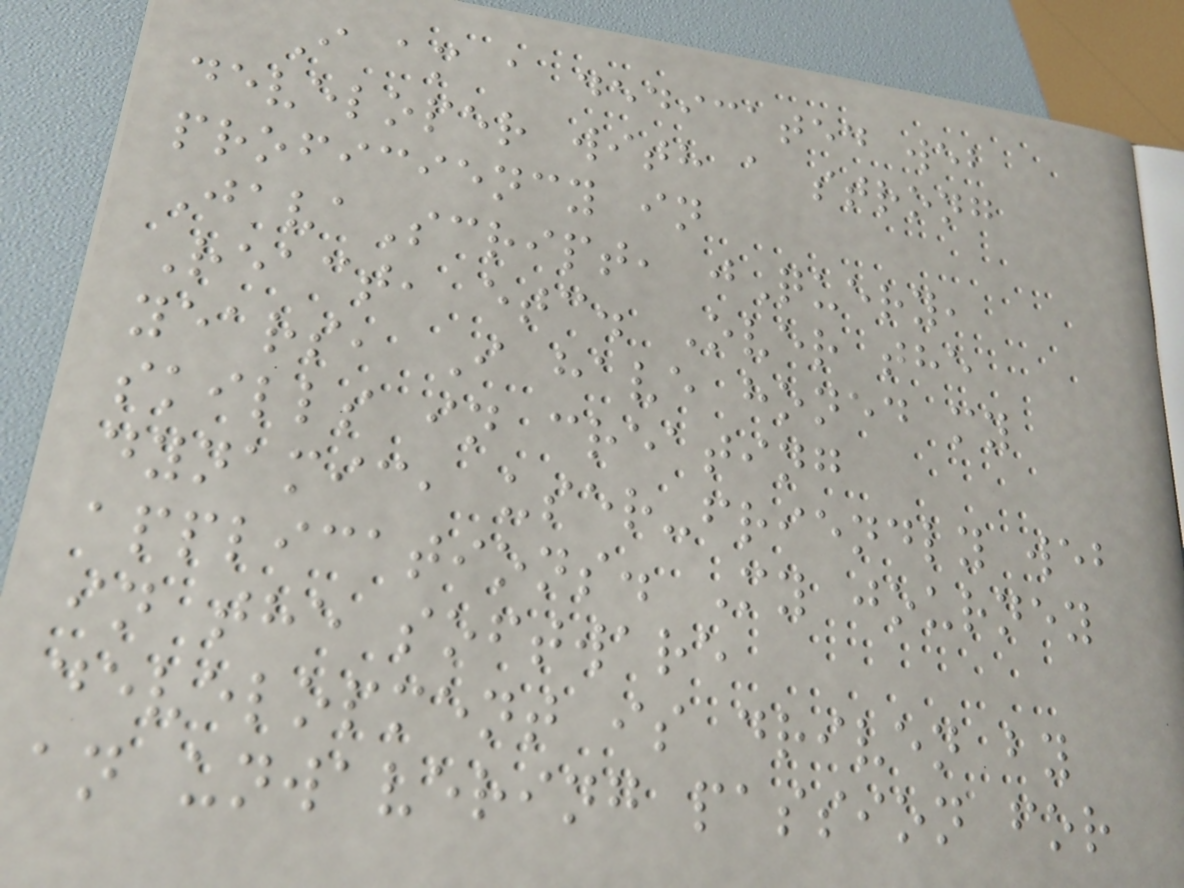I am a dedicated web
developer with a strong
proficiency in
JavaScript, jQuery,
React, etc. Over the
years, I have honed my
skills in creating
dynamic, user-friendly web
applications. My journey
in the software
development is driven by
an unwavering passion for
